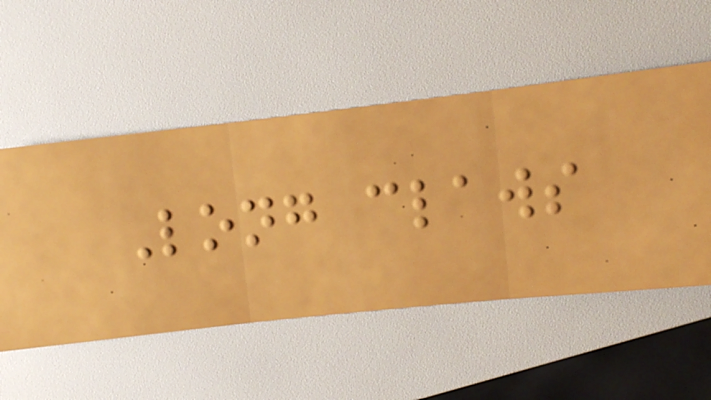Long claws
